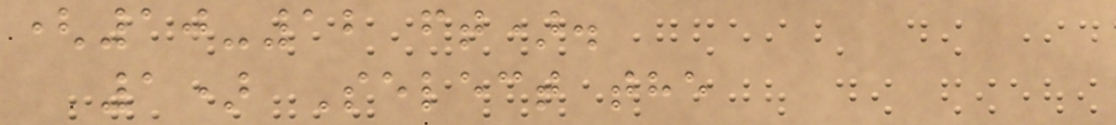(10-12 ft).
1) Select the
